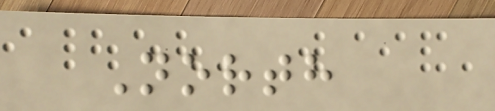North
